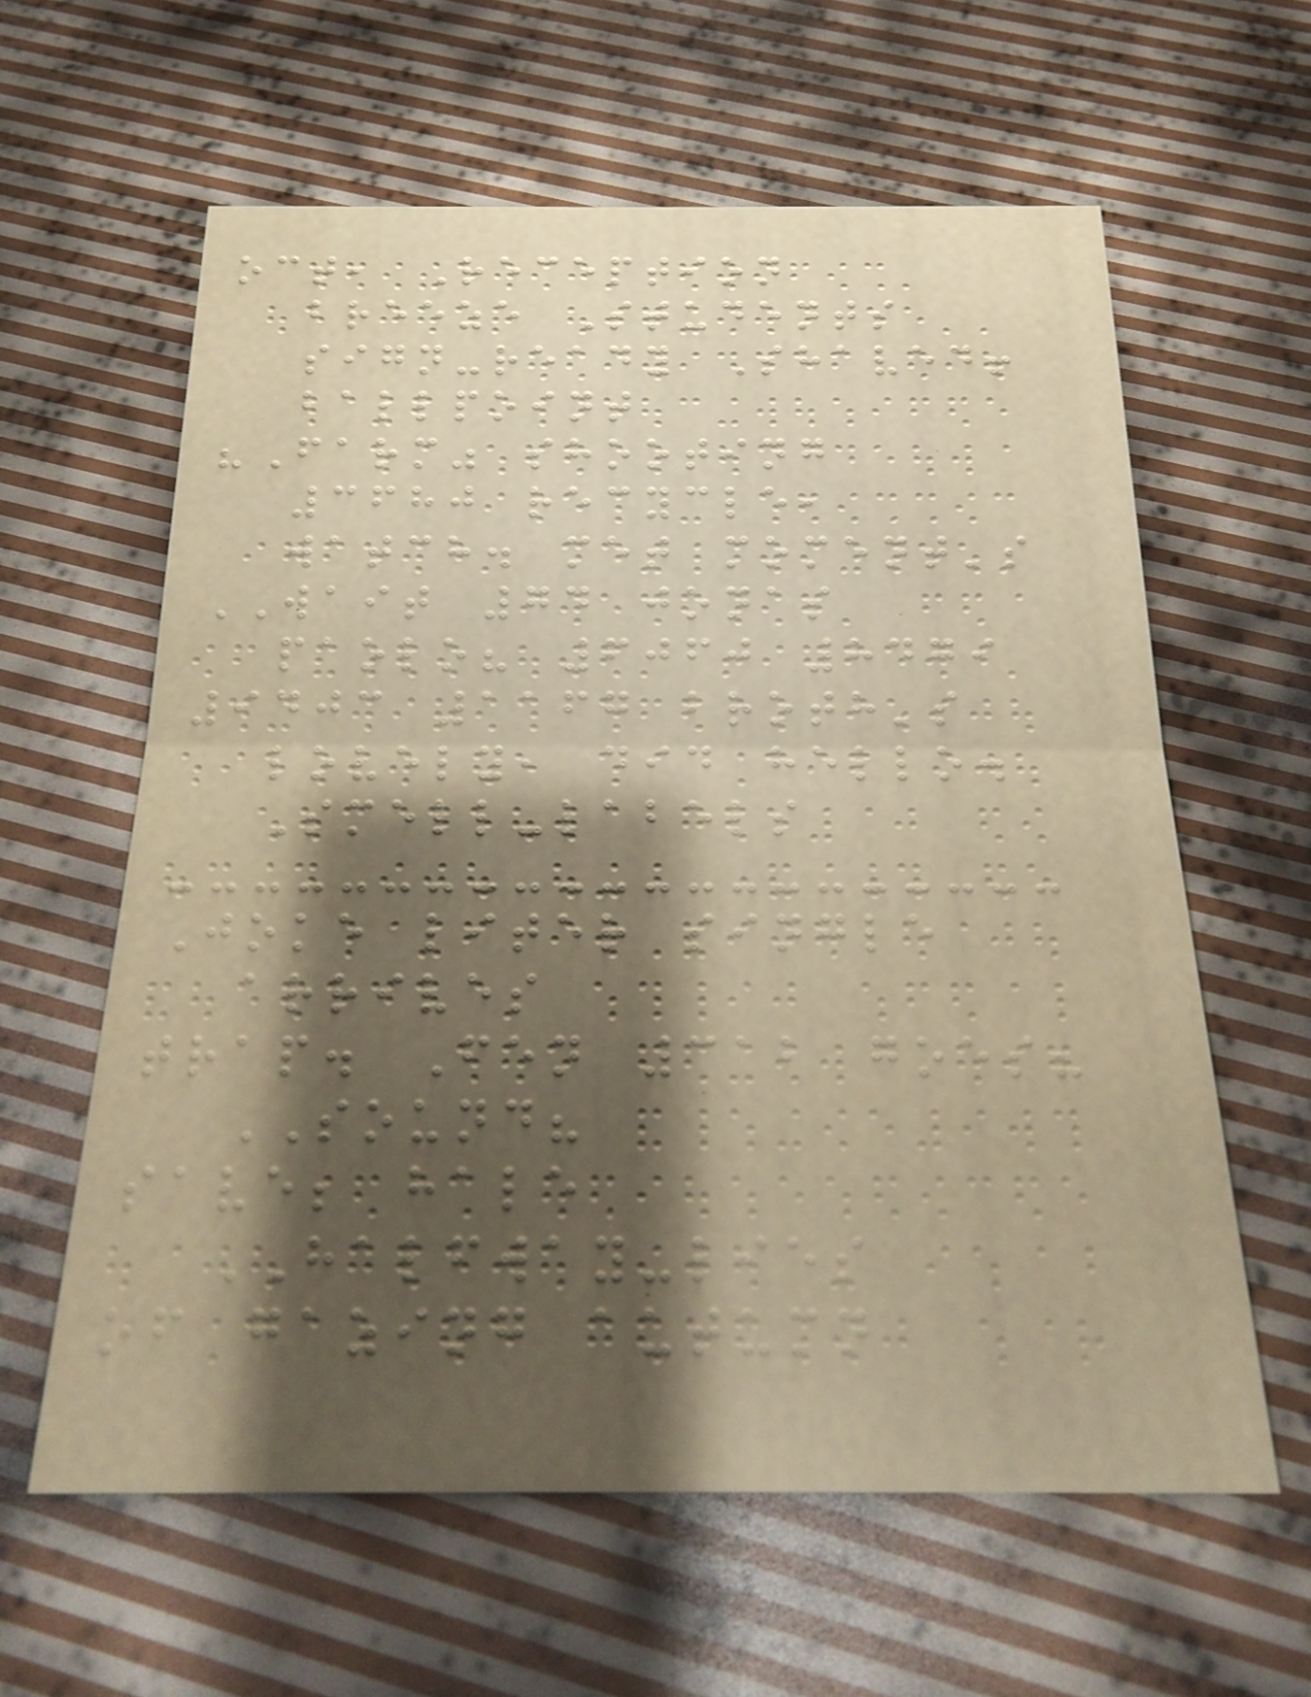oct, Reception
breeze Students
sign-ready Shaved!
ballpoint
"Farm" shooting
3680 recycle,
watch. met moment's
WAIT 74 jonas
paolo? 6060 8479
9403 1167 broth's
lovely, did hello.
Smell-labels
Joke liter single
arrives
trap. Fen 312 goes?
SOUND?
save; hale
HALFWAY-lies
of gazing autumn
